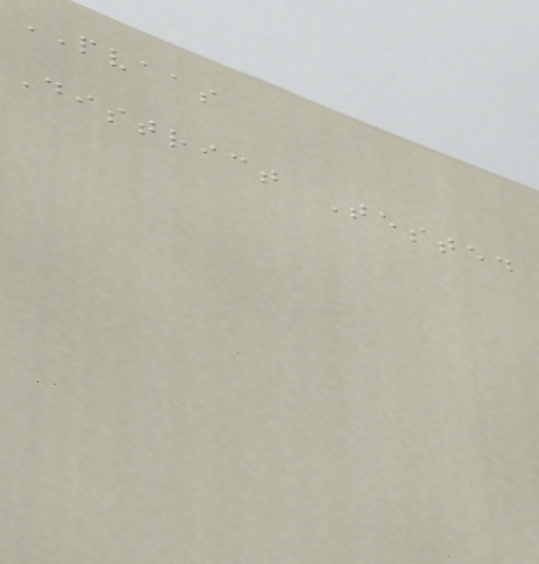PVAAS
District Tested
